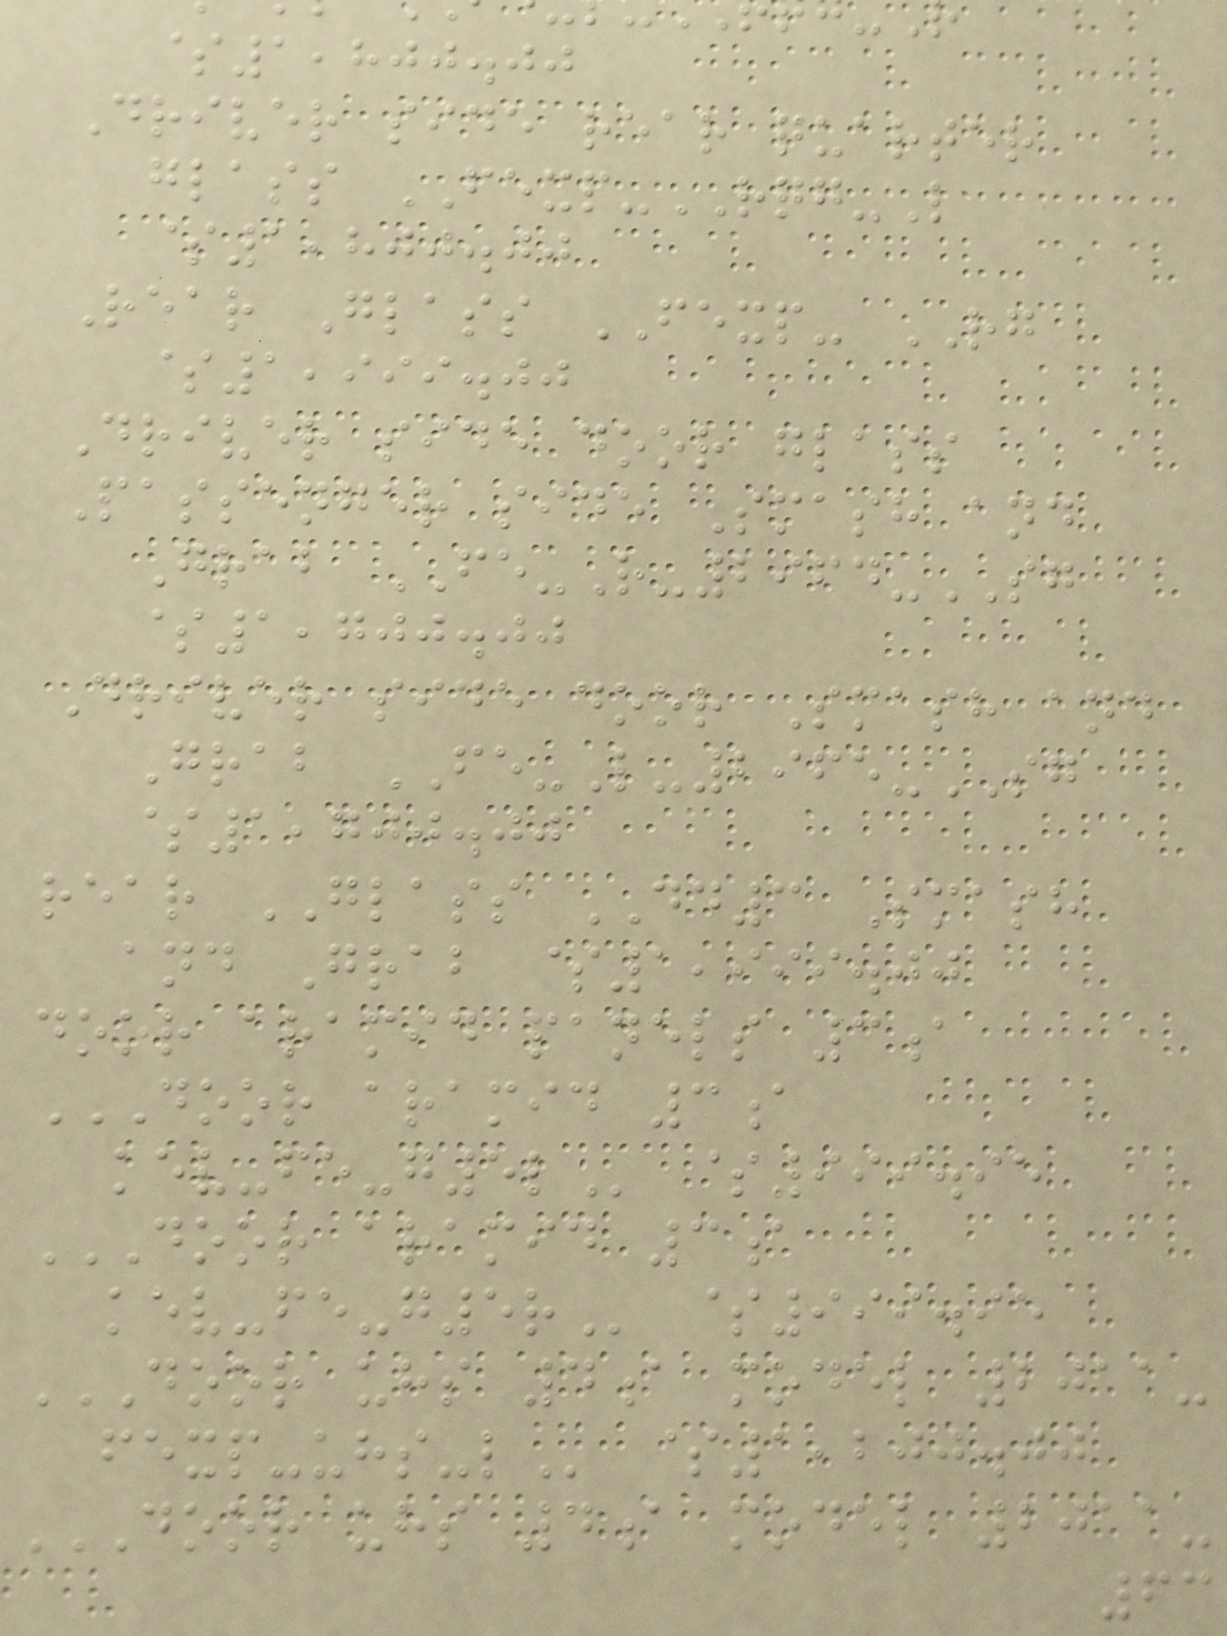$1,800.00
Driver side rear quarter
glass FEXP-RQG-L
$1,800.00
Rear Glass FEXP- RG
$1,999.00
Driver side door glass
Passenger side Smash and
Grab FE-R-2964-SG
$1,700.00
Driver side door Smash and
Grab FE-L-2965-SG
$1,700.00
rear GLASS DD3 Smash
and Grab $1,999.00
door aramid panels 3a
DOOR ARAMID 3A
$999.95
DOOR ARAMID 3A
$999.95
DOOR UHS 4A MODEL 2011-
$1,200.00
DOOR UHS 4A MODEL 2011-
63
